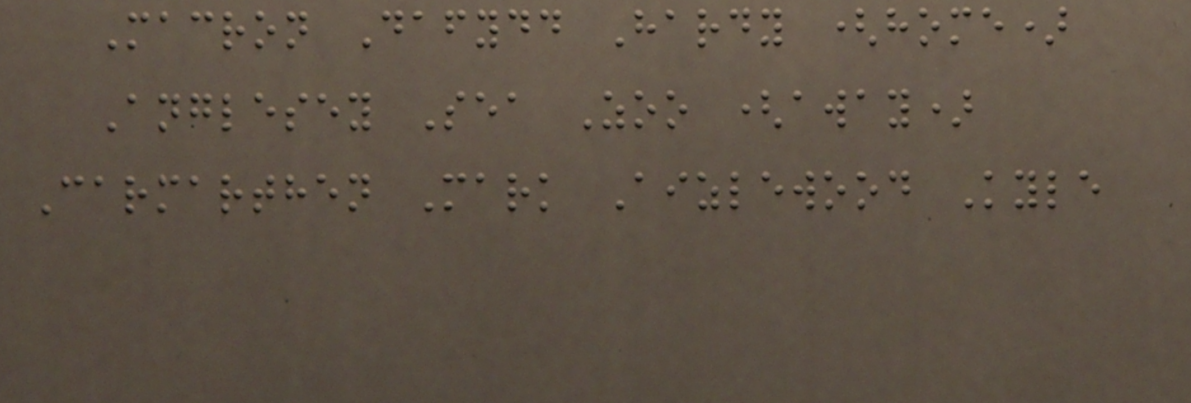Macron Dafydd Hardy (home)
Anglesey Sea Zoo (away)
Carmarthen Mark Aizlewood Kyle
